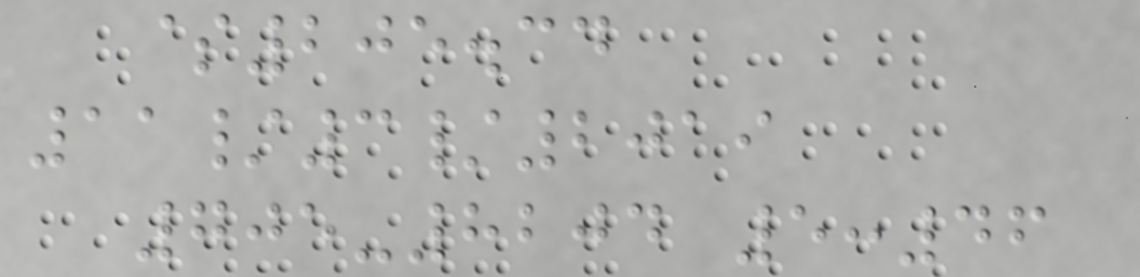$205.34
11/3/2019
705-8204 5:46
